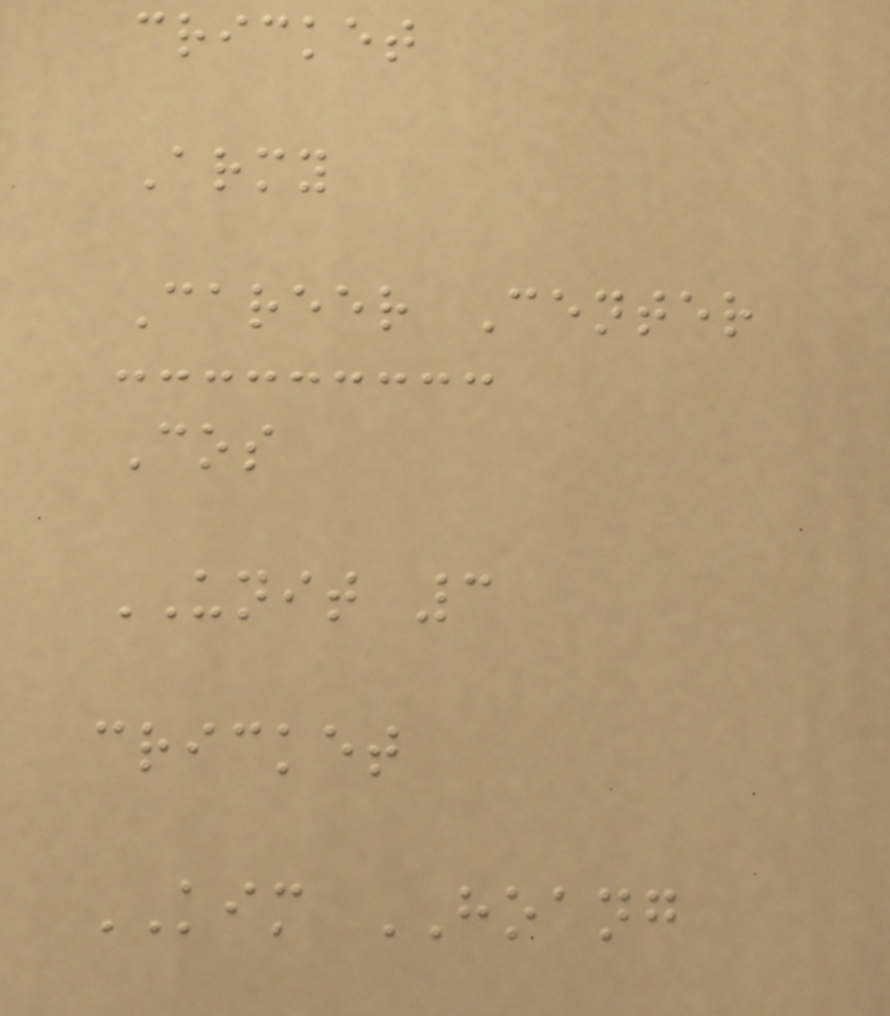cricket
Army
Career Center
Cos
UNIT 3
cricket
KIM HOANG
